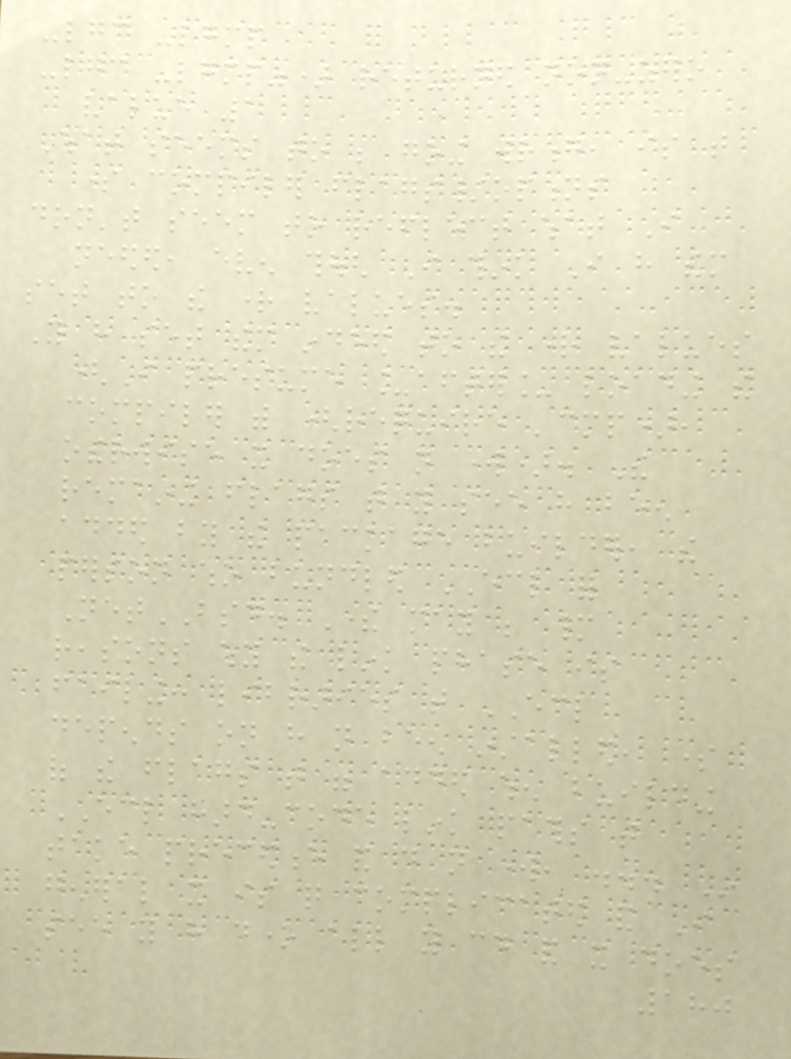-lgc -lgmp
-lgc -lgmp") returned non-zero
value 1
What seems to be going wrong, is that
some compiler flags/options
don't seem to reflect what I
needed, even though I think I have them
set to the right values.
You have set them indeed to the right values
(I presume _after_ loading the
compiler with (require 'cmp),
otherwise it does not work). The
remaining flags that you see have been
added by the package builder, the
person who bundled ECL for
NetBSD. There may be many
reasons why the link phase is
failing: libraries that ECL
depends on have not been installed, some
of the flags that were added when building
ECL hard-code link paths that
take precedence and do not work, ... In
general it is quite complicated and I
see you have done all you could and it does
180
